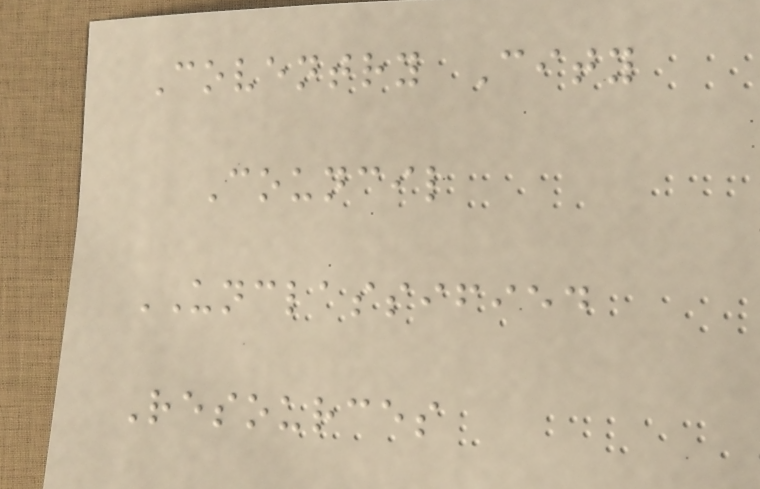Coventry City
Council
UNCLASSIFIED
Resources
